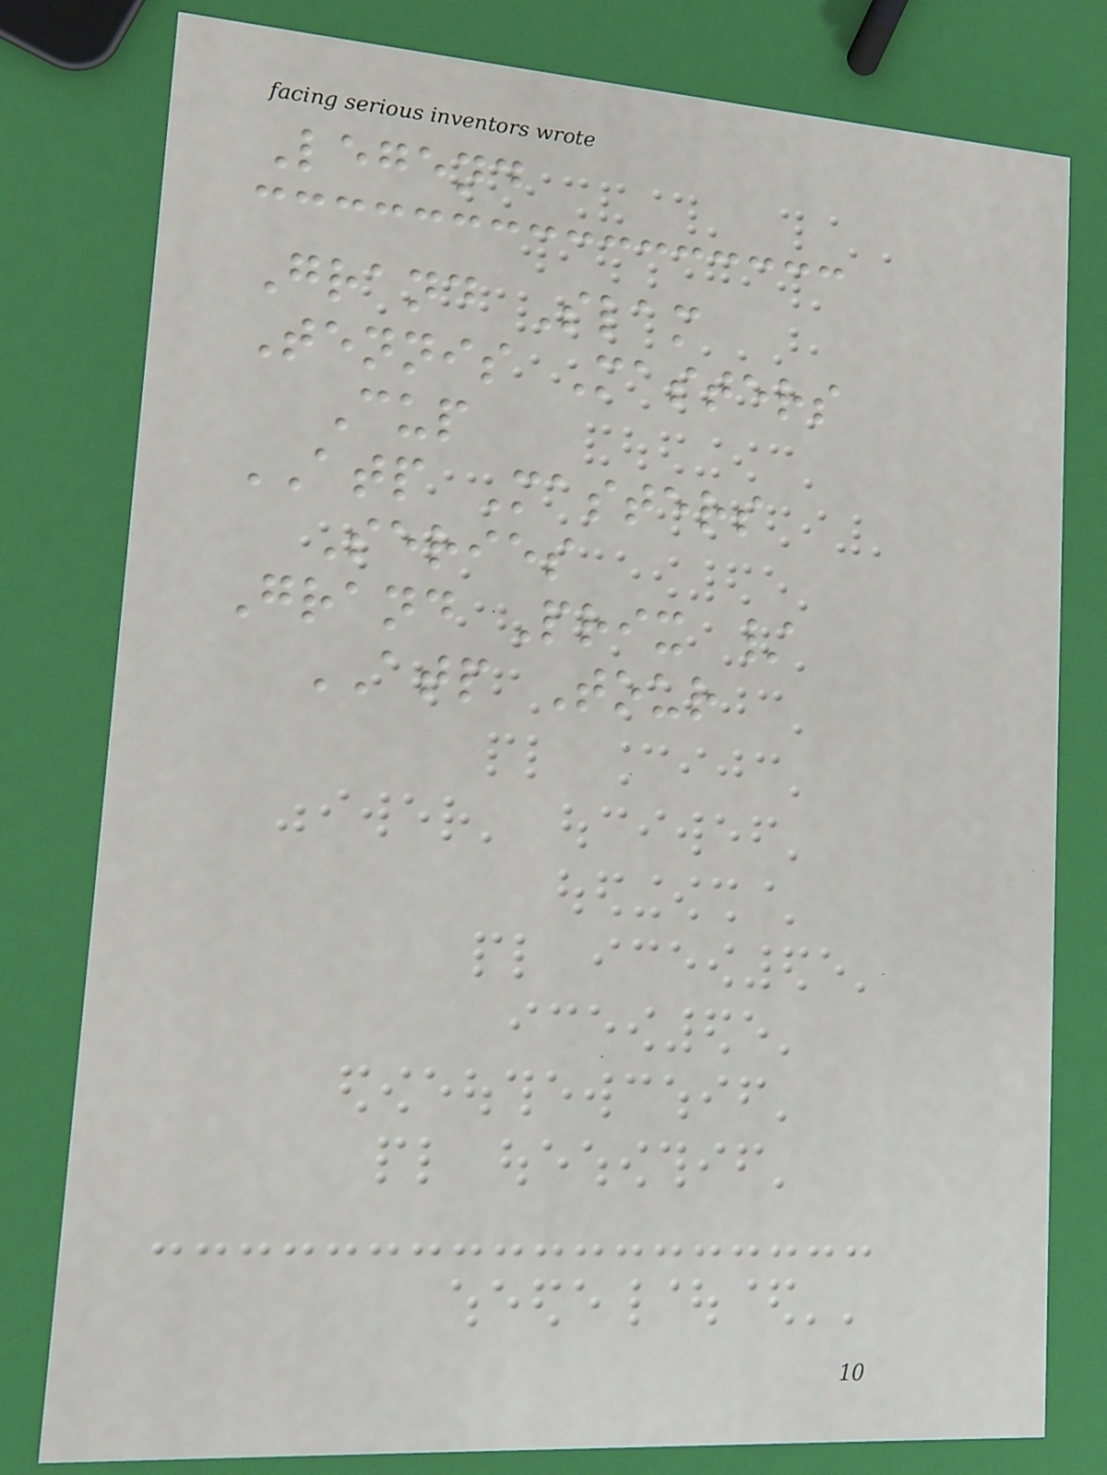Legend
Grand Slam
Tennis Masters
Cup
ATP Masters
Series
Grand Prix /
ATP Tour
